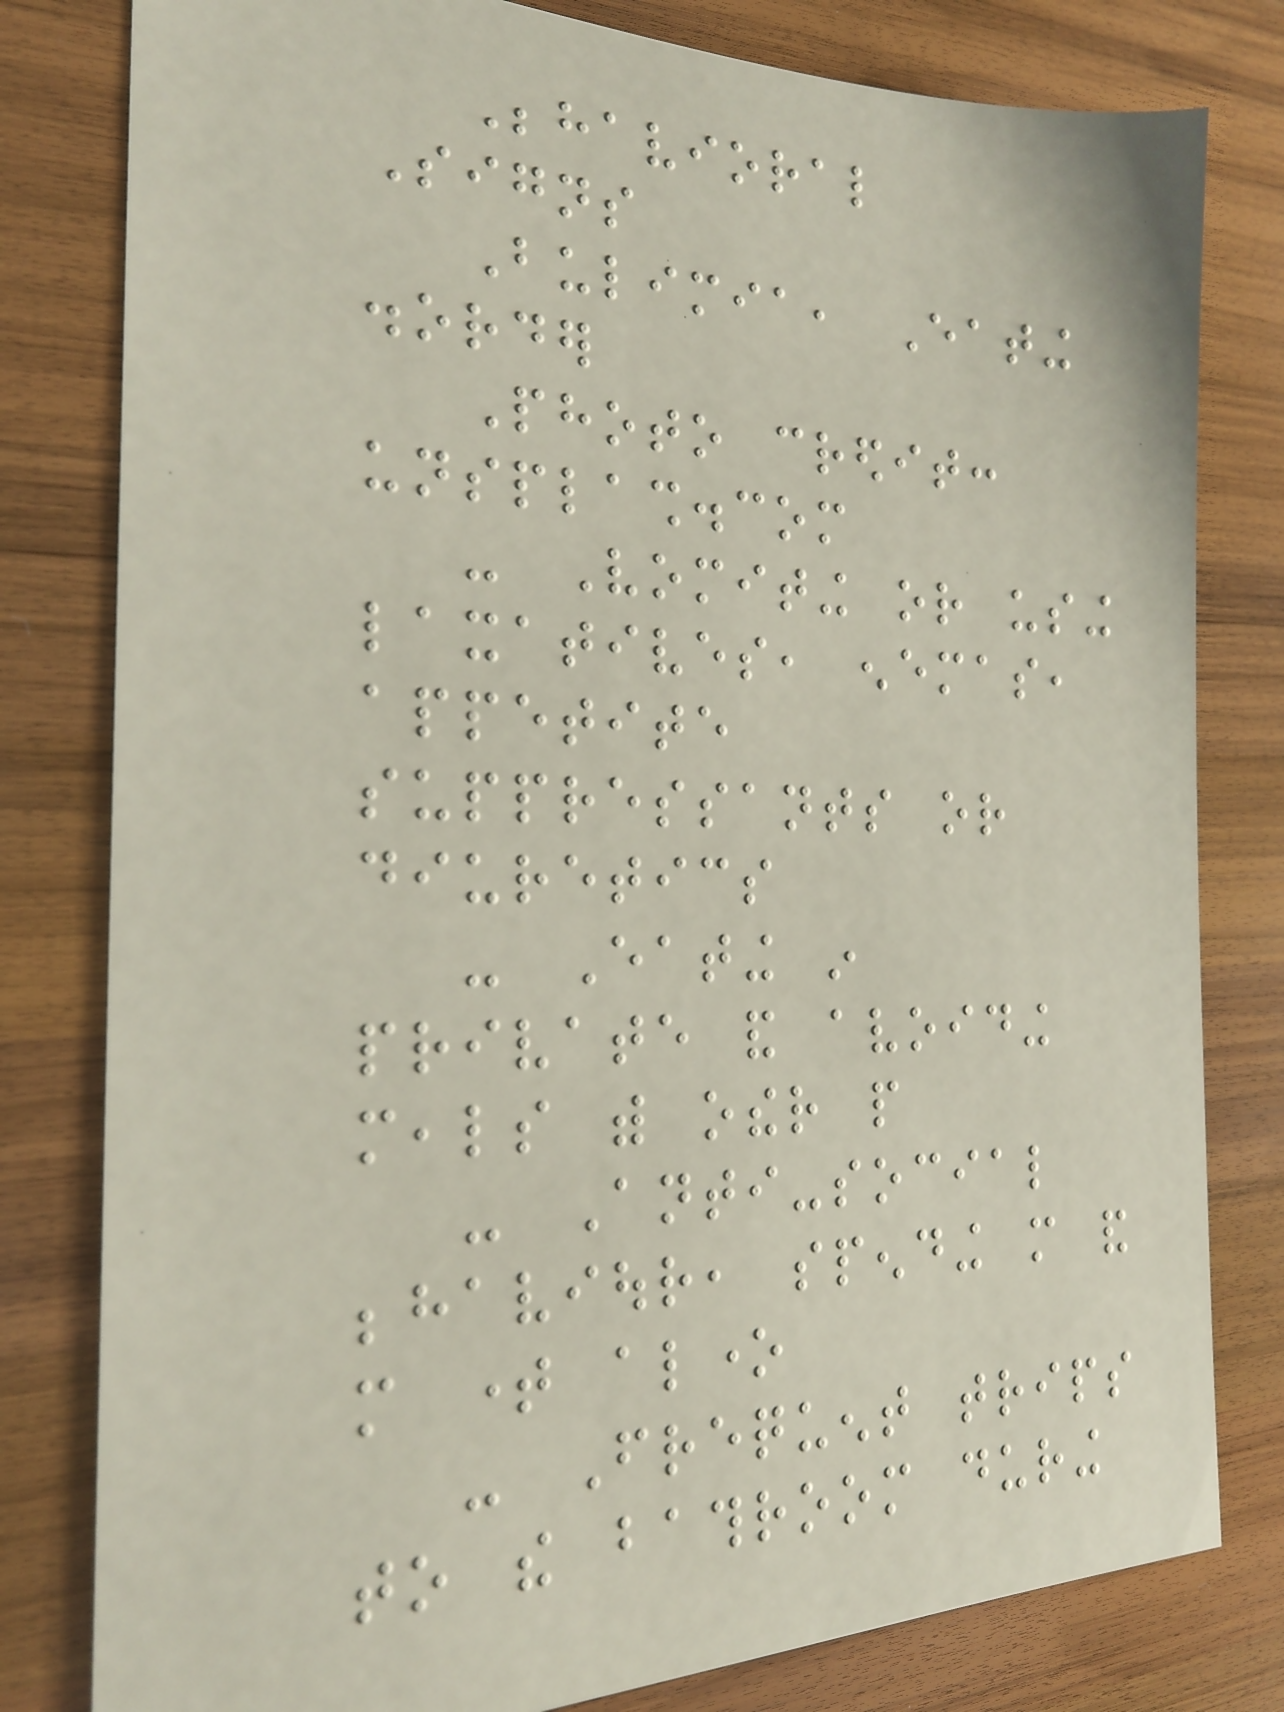Behavioral
Signs
Bulimia, Eating
disorder
Photo credit:
unsplash.com
- Vomiting or using
laxatives, enemas,
appetite
suppressants or
diuretics
- Eating in
private and avoiding
meals with other people
- Anti-social
behaviour, spending more and
more time alone
- Frequent trips
to the bathroom during
